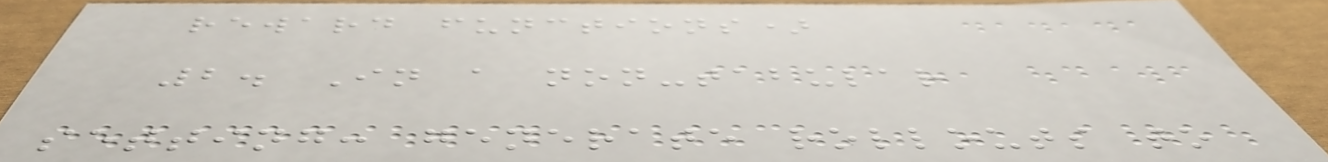reward functions)
2. In a non-tabular
setting: generate rollouts to
